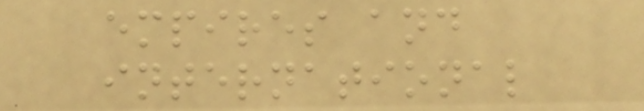empires and
international
